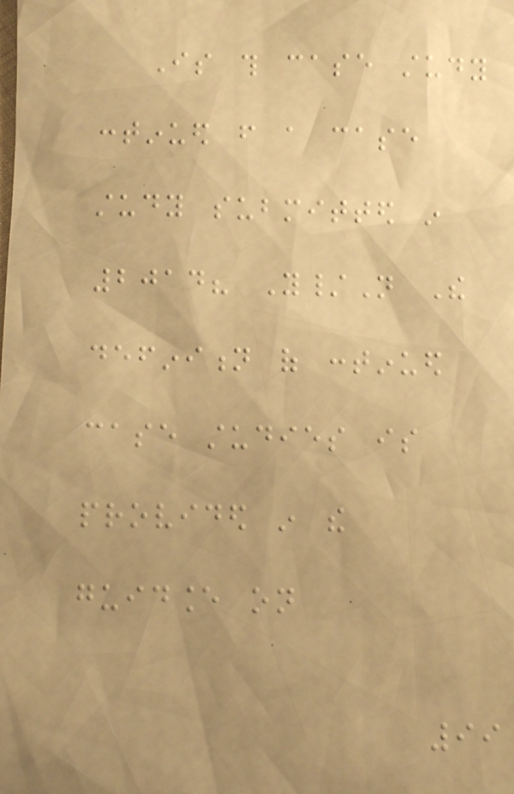Is this case study
continued from a case
study submitted in
2014? Y/N The
definition of continued
case studies is
provided in the
guidance on
99
